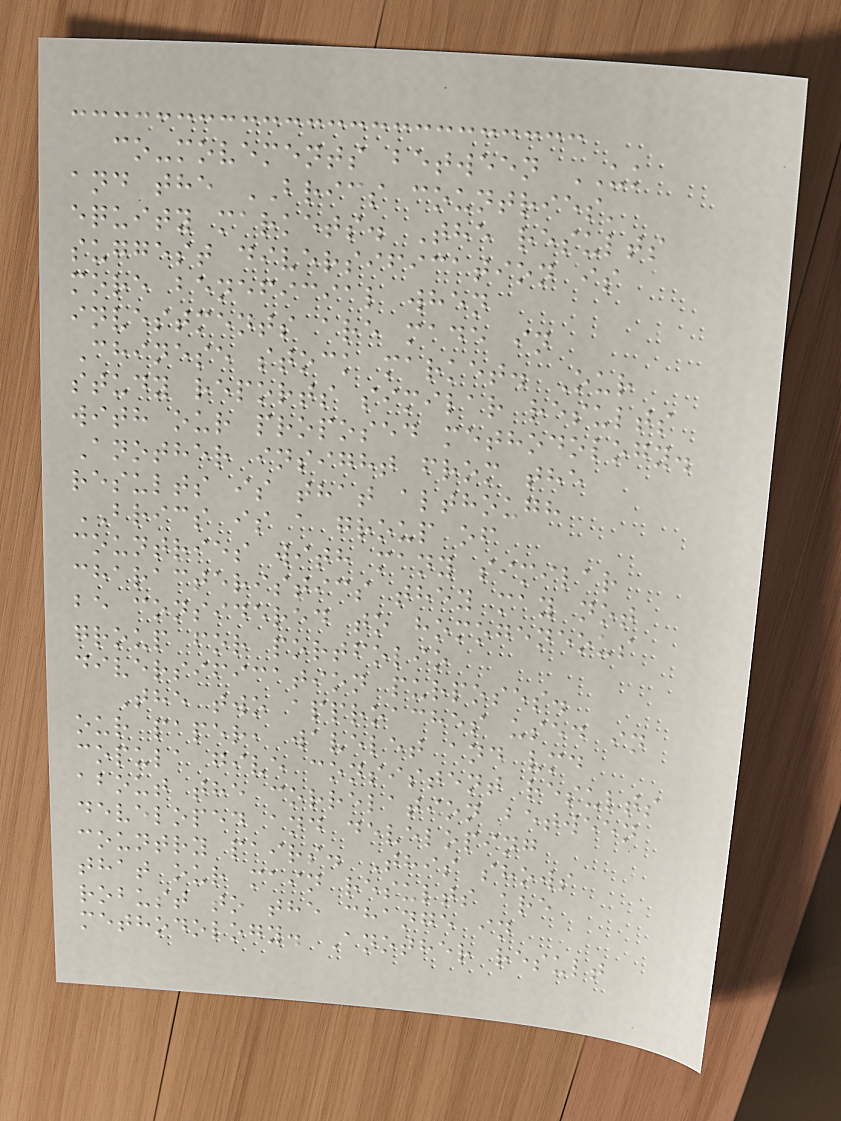co-movements between UK
and the BRICS countries'
equity markets. The results
suggest diversification is
more beneficial when
investments are made in
Chinese stock market. Our
study reports similar results
with our proposed methodology.
Another insight from the
results is that although
BRICS is a group of
countries with many similar
characteristics they may not
be considered to homogeneous
group for portfolio
diversification purposes.
The two approaches used in
our paper, wavelet and vmd
copula give consistent results
about the correlation between
developed and developing
country pairs. This shows
that our main results are
robust to the change in
methodology. Another result
